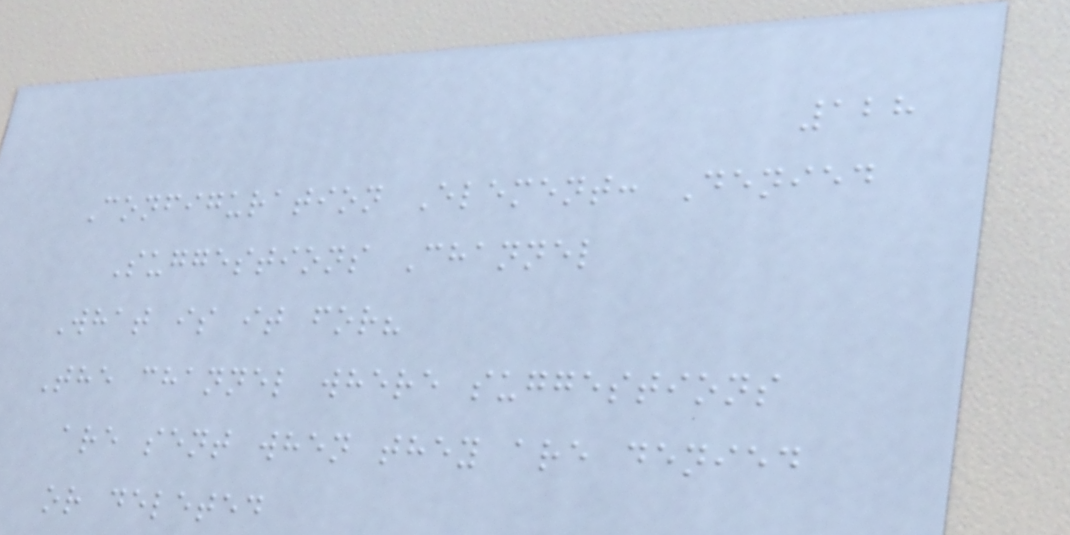128
Configuration Element: Denied
Suggestions Channel
What is it for?
The channel where suggestions
are sent when they are denied
or deleted
